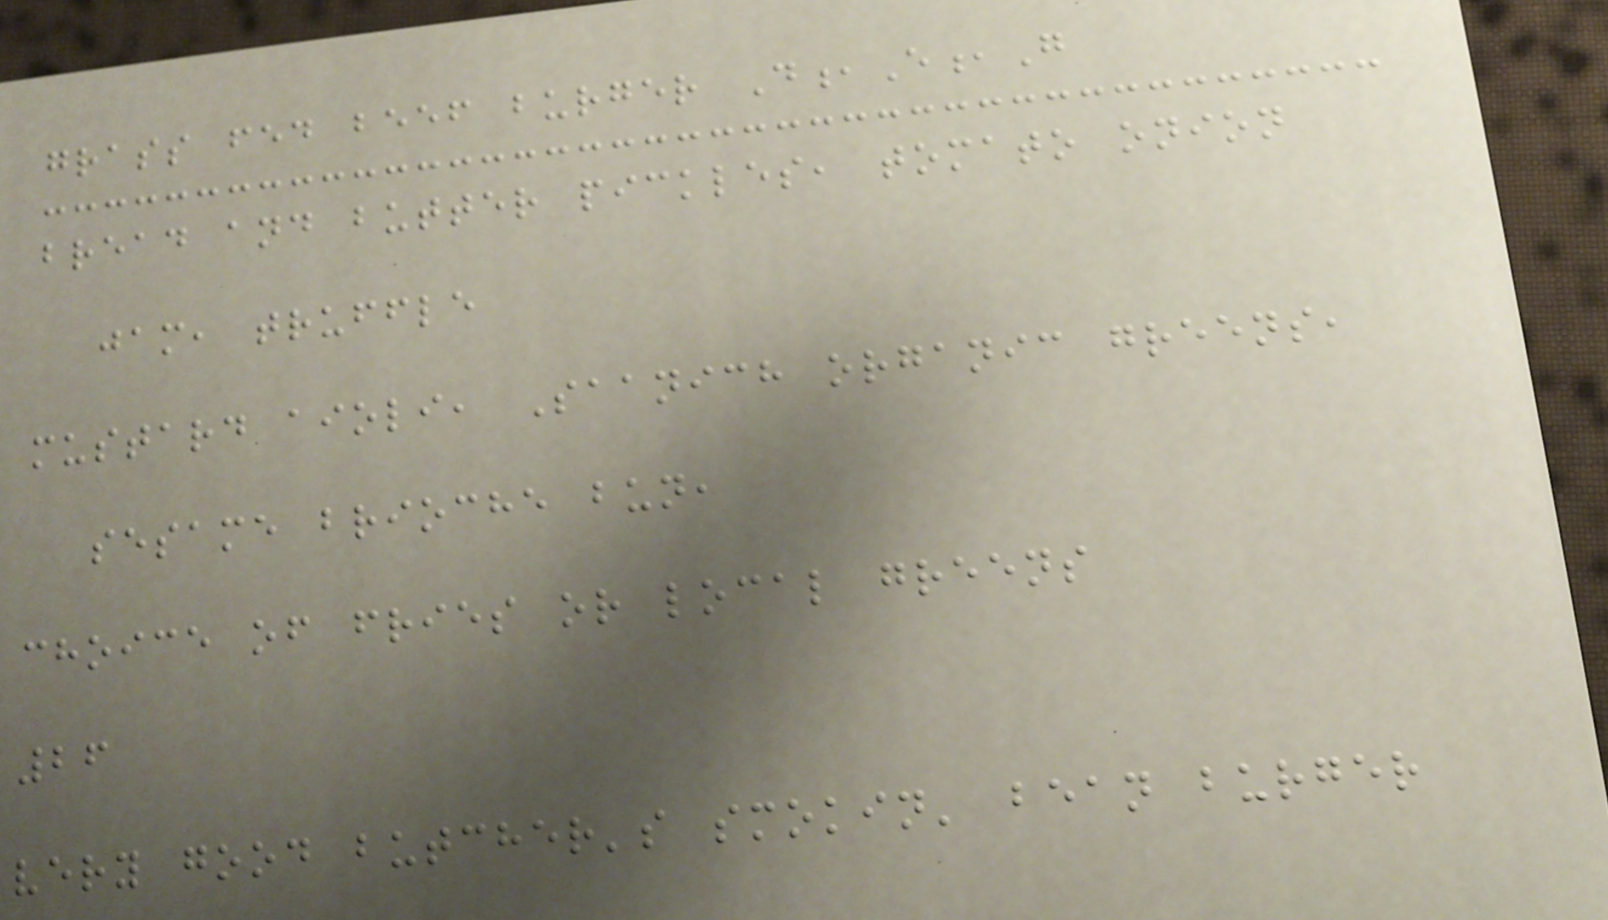grass fed beef burger D,E,G
bread and butter pickles, tomato onion
jam, truffle
mustard aioli, Saanich organic greens,
sesame brioche bun,
choice of fries or local greens
26
very good butcher's smokin' bean burger
